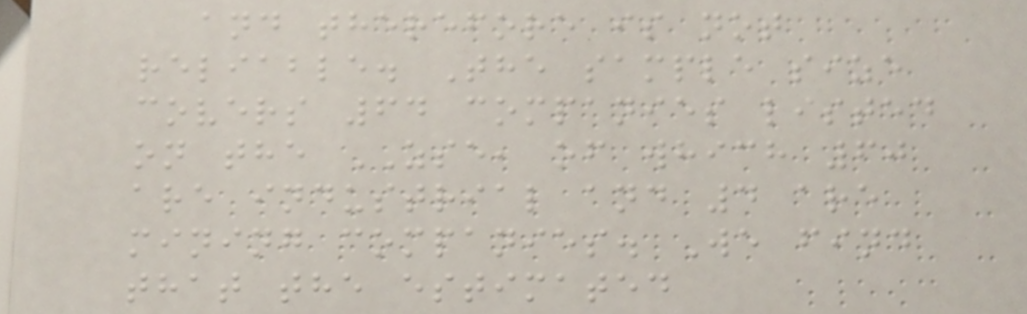and therefore is not
reliable. The sample size
covers 64 companies listed
on the ZSE, of which 60
are industrial and 4 are
mining companies. We find
that the estimated
